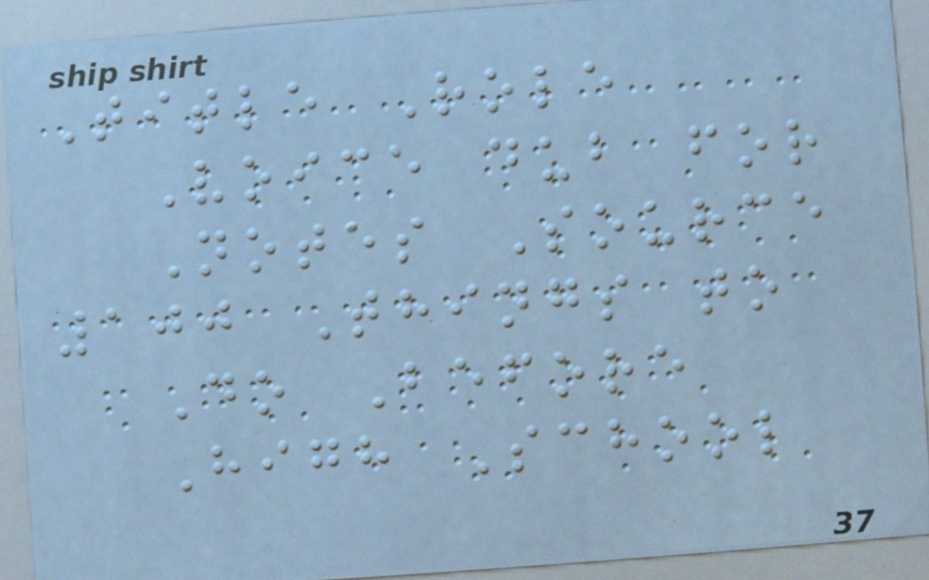Title Role
Voice dub for
Notes Source
100 Things to
Do Before
High School
